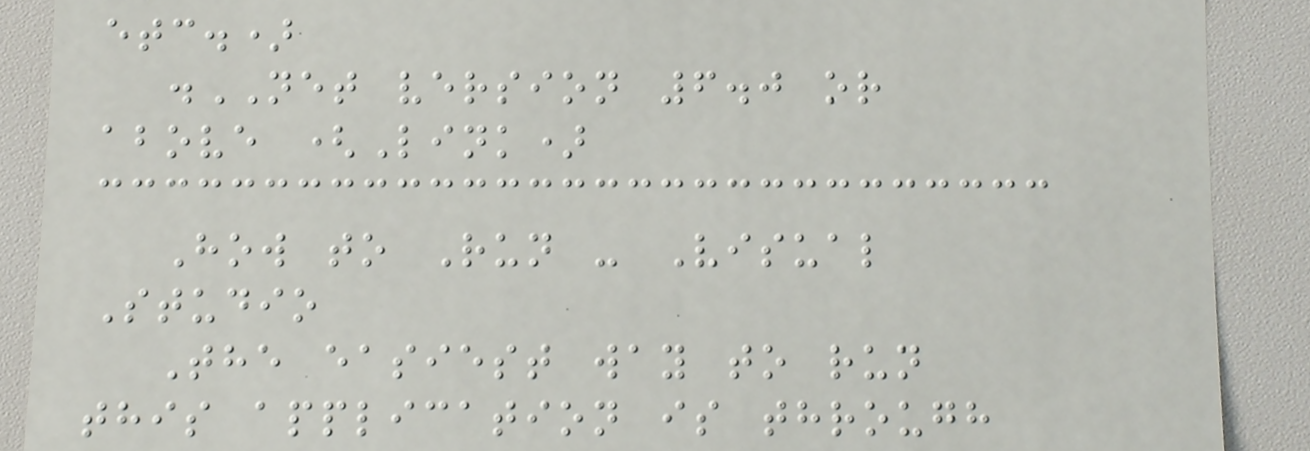etc.)
.NET version 6.0 or
above (Link)
How to Run - Visual
Studio
The easiest way to run
this application is through
